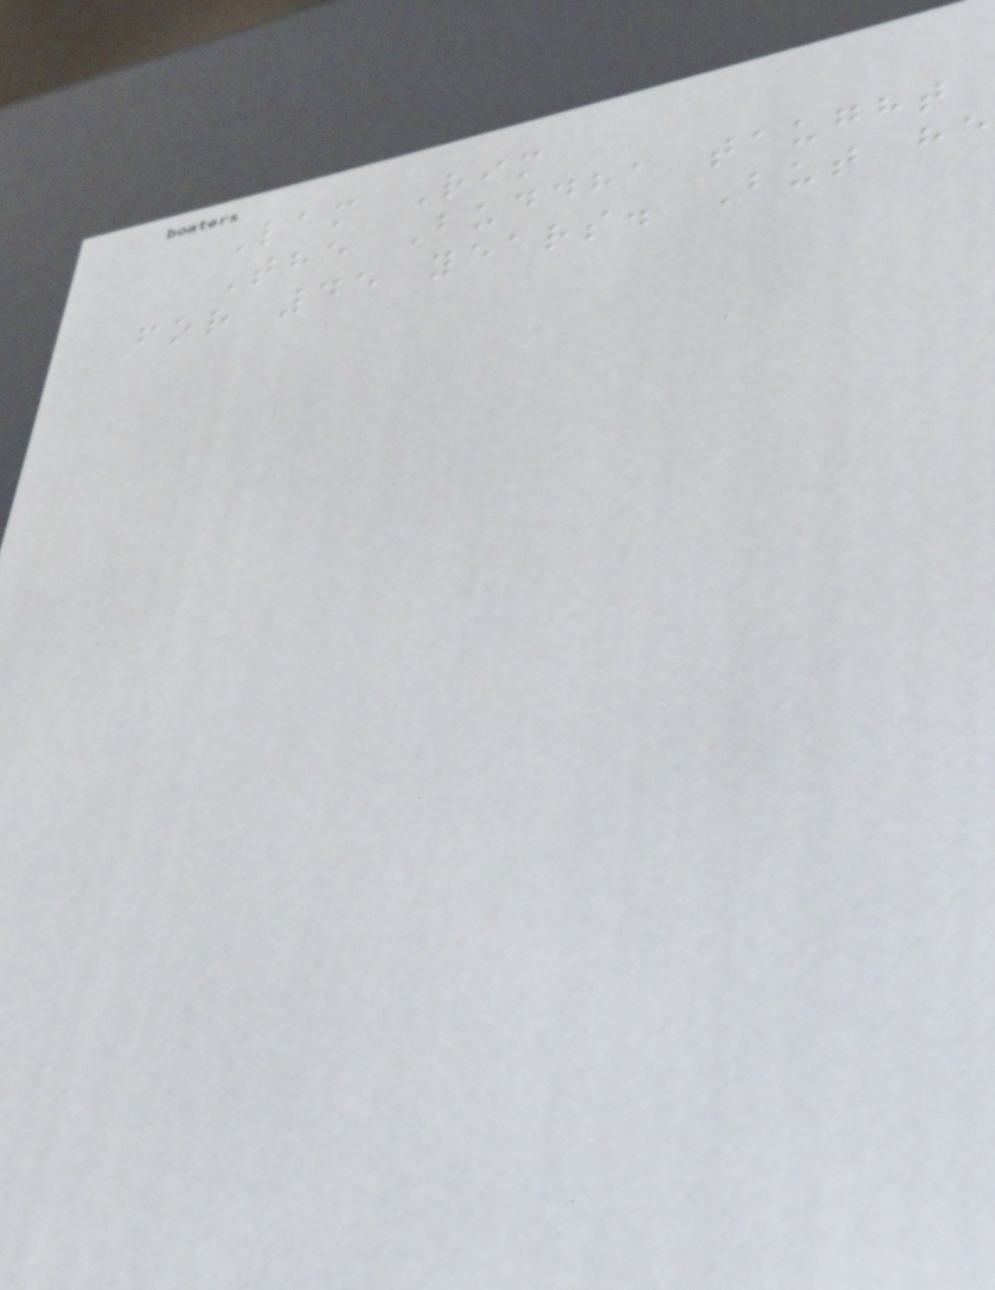Lam Rim
The Buddha taught
for 45 years. But he
